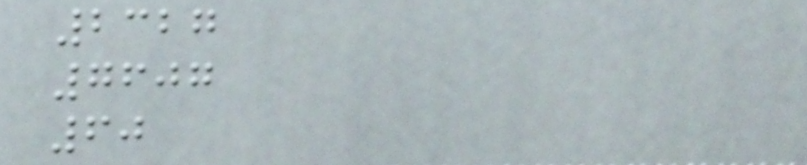2327
7607
60
